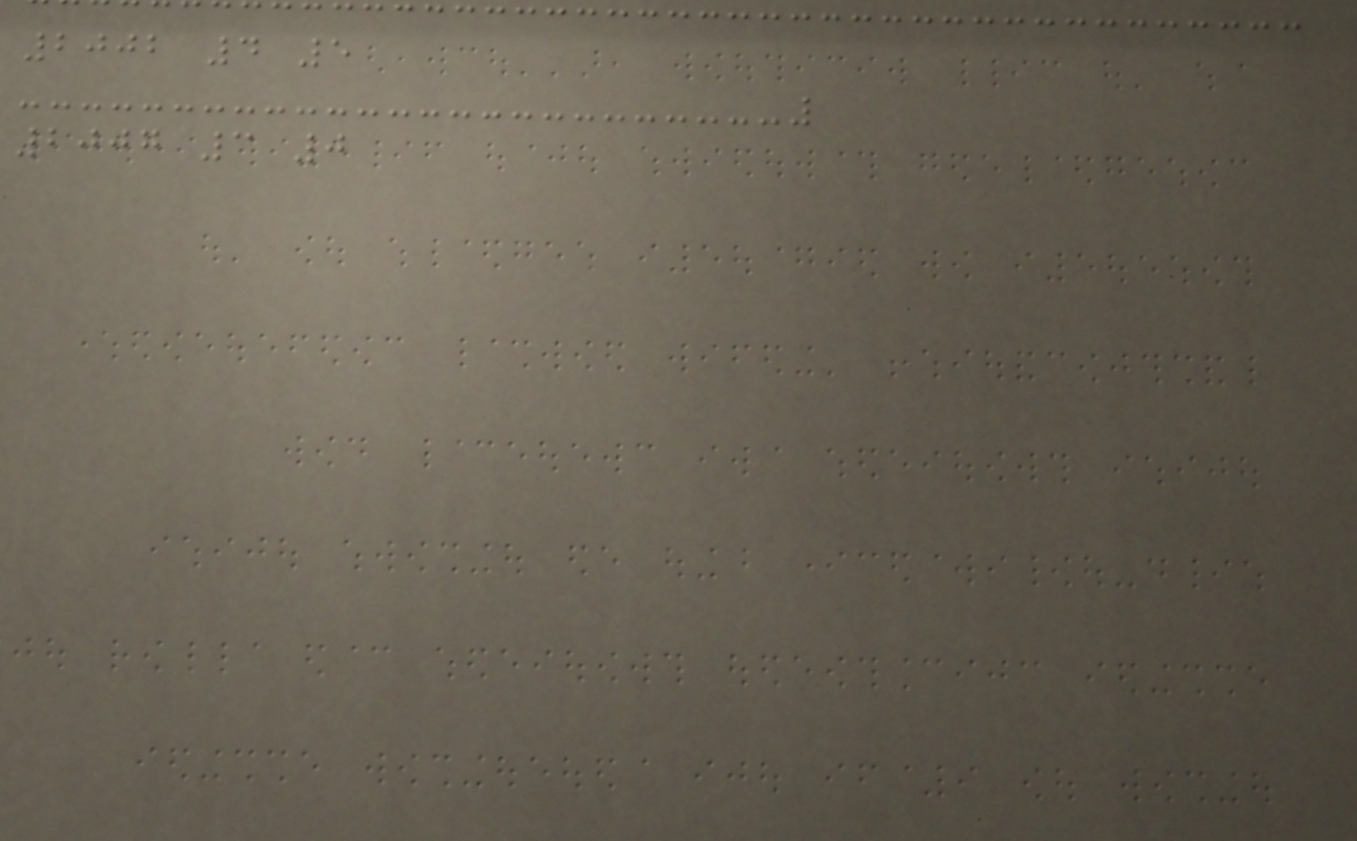2002 4 5
2007 3 0
